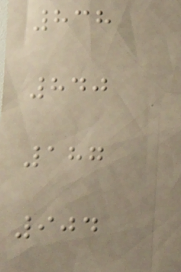838
840
187
904
